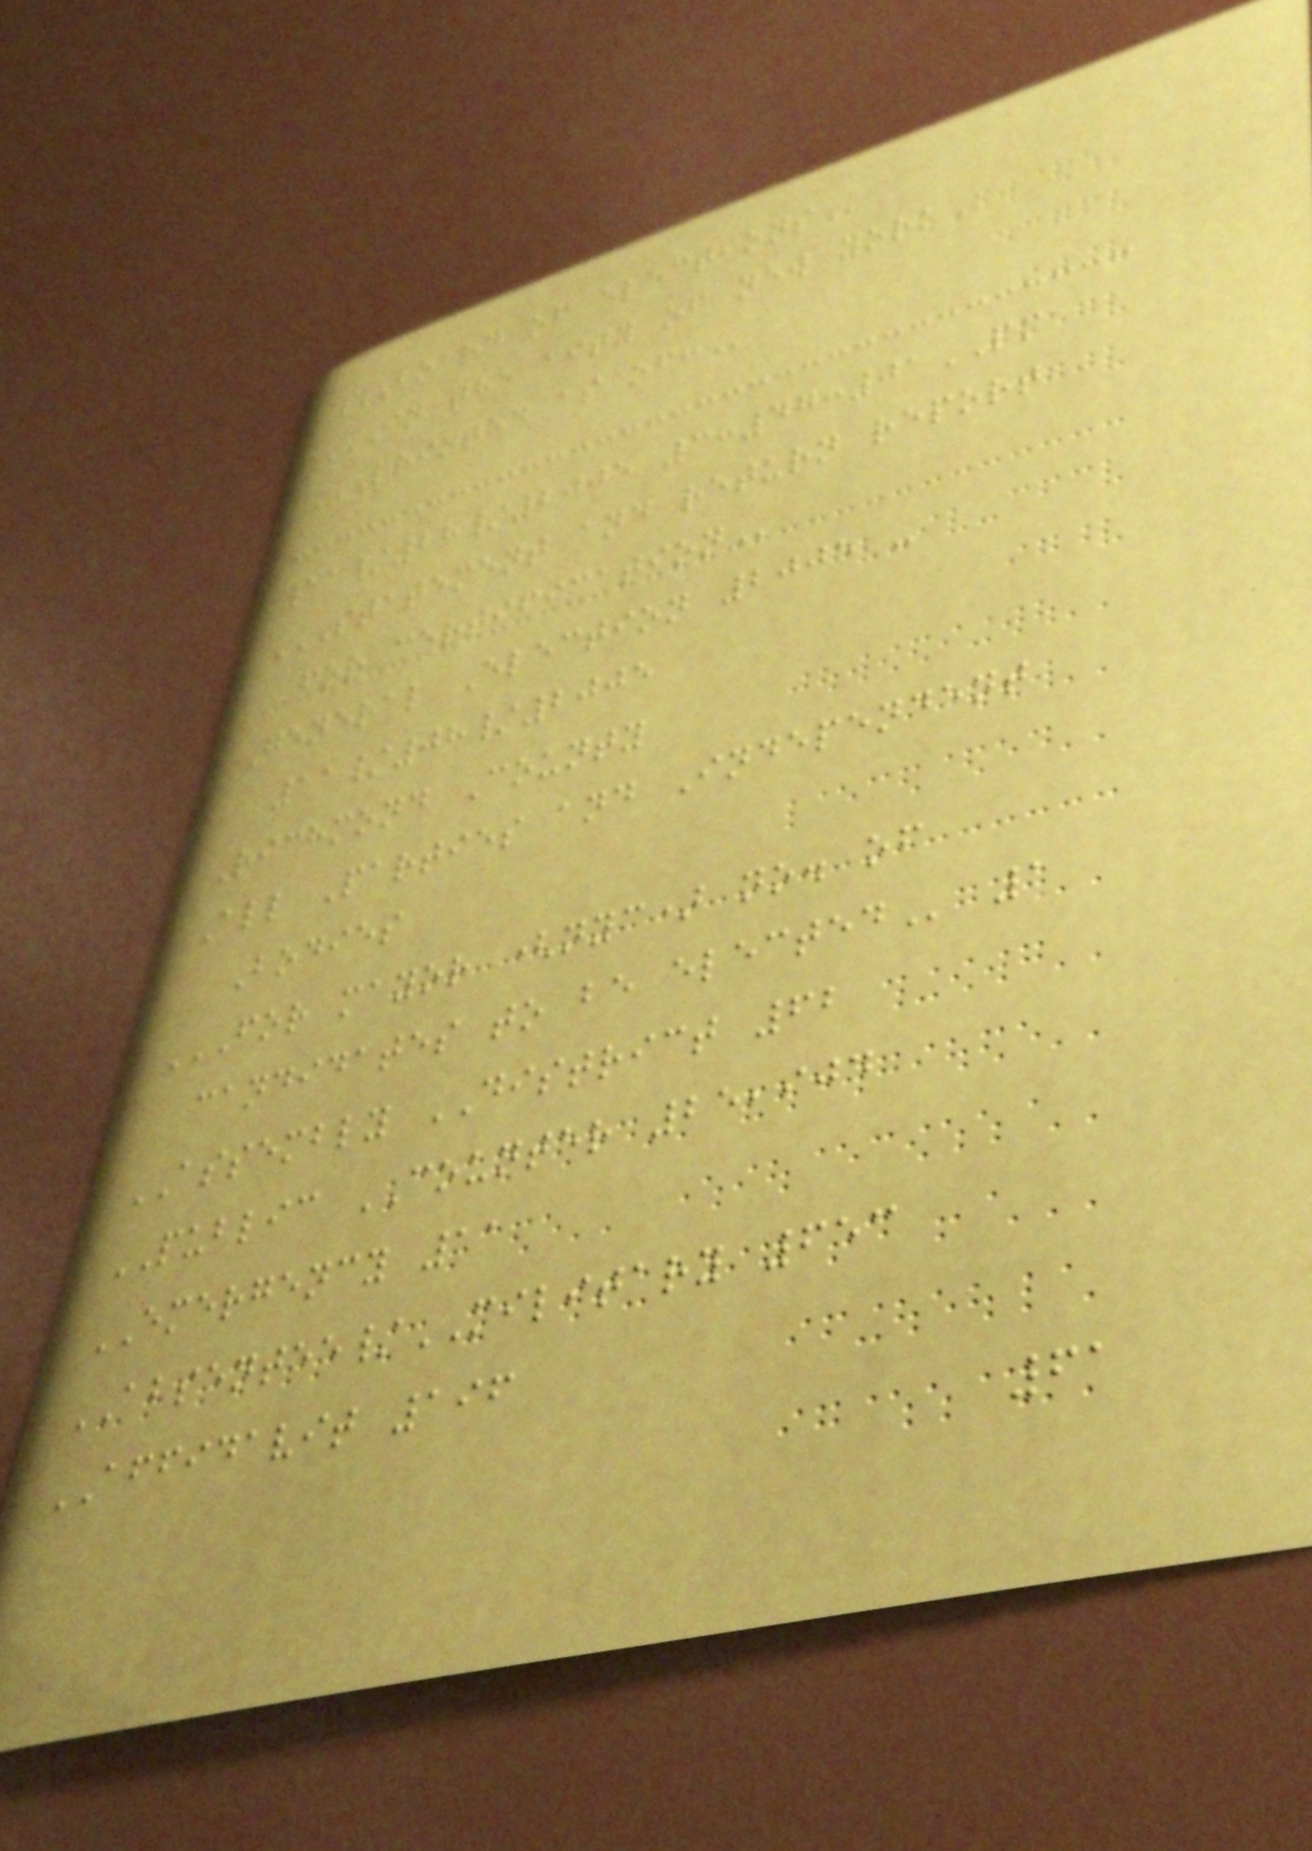BOARD OF ELECTIONS
IN THE CITY OF NEW YORK
PRINTED AS OF:
11/28/2005 3:47:01PM
STATEMENT AND RETURN REPORT
FOR CERTIFICATION
General Election 2005 -
11/08/2005
Richmond County
All Parties and Independent
Bodies
FOR MAYOR (NYC) NO. OF
CANDIDATES TO BE ELECTED 1
ASSEMBLY DISTRICT 62
PUBLIC COUNTER 25,904
EMERGENCY 11
ABSENTEE/MILITARY 653
AFFIDAVIT 196
61
